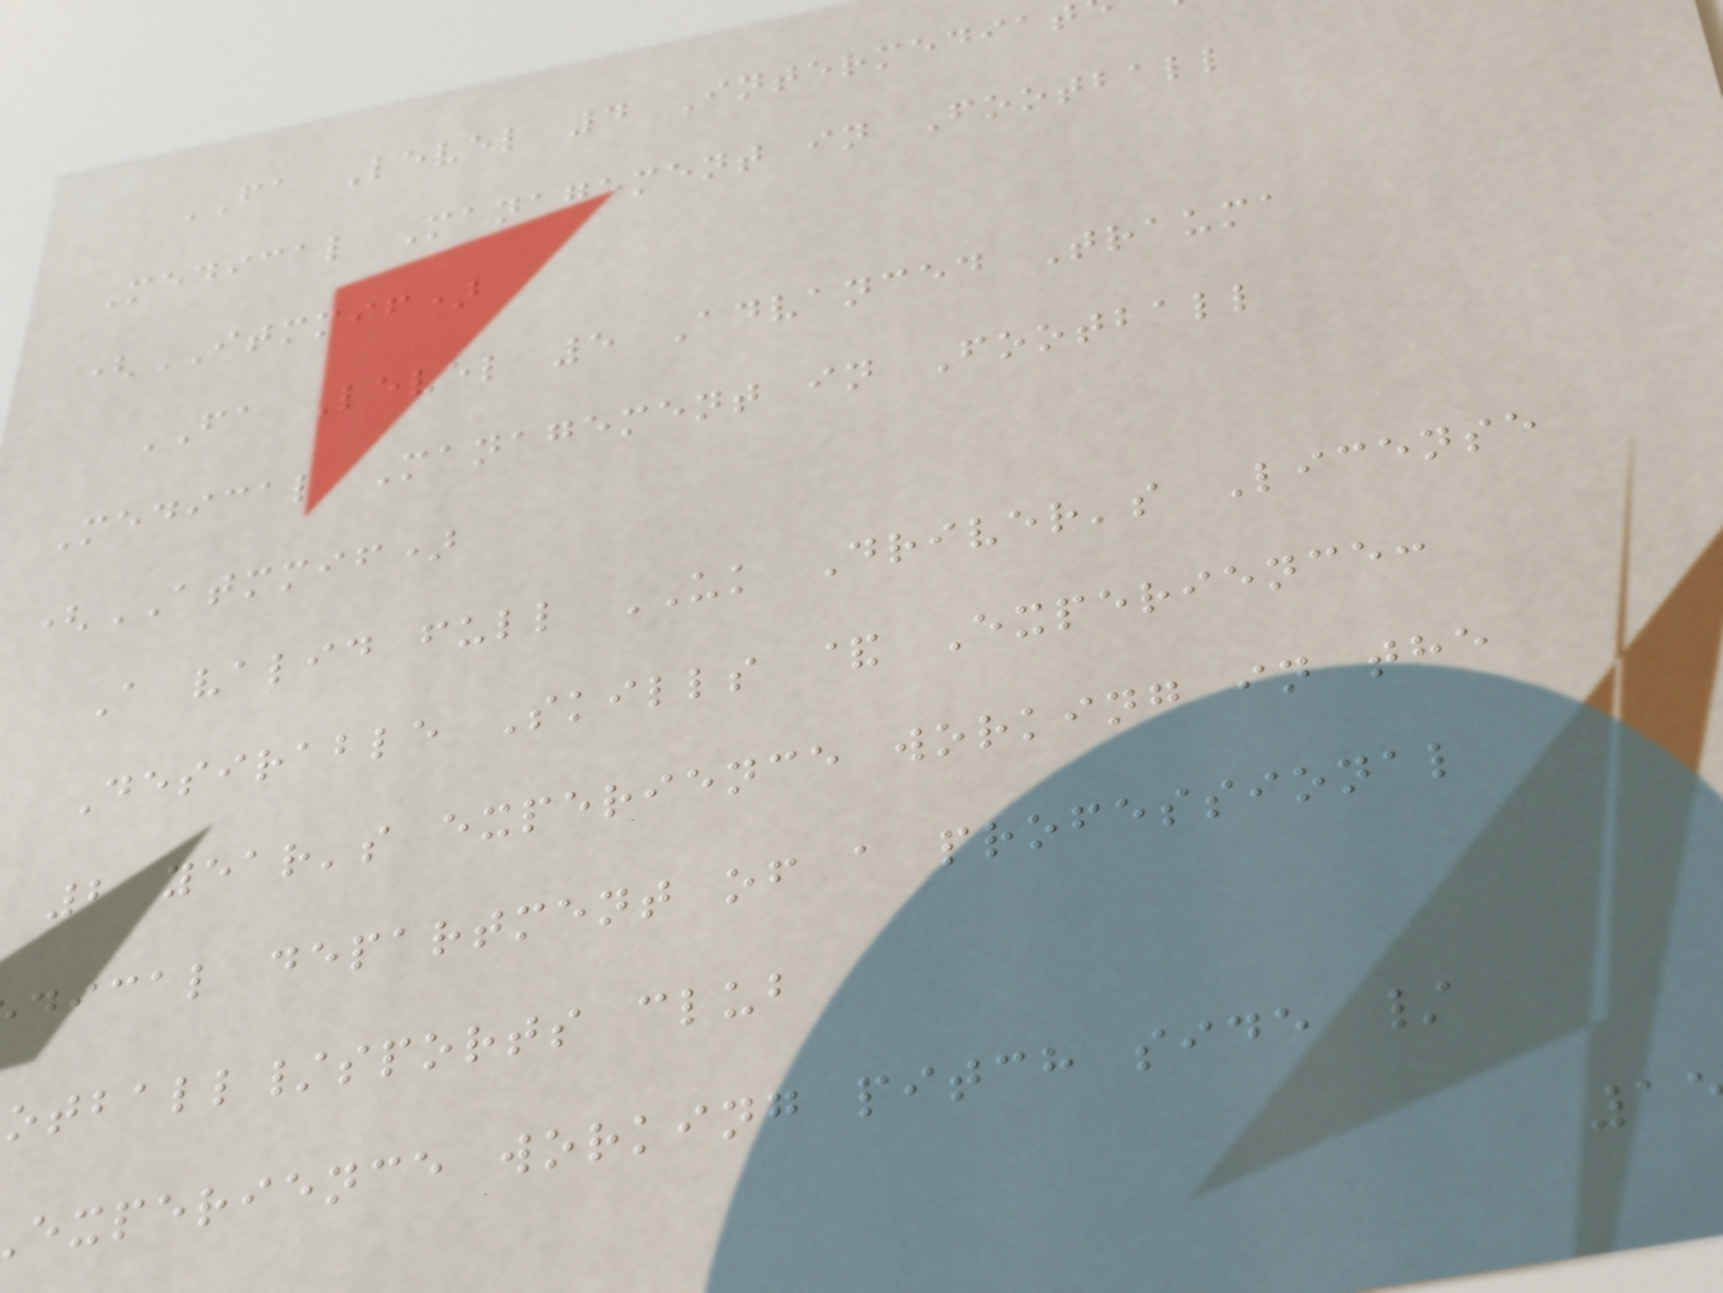FA Level 4 Intermediat
Medical Management in Football
(ITMMIF)
FA Level 5 Advanced Trauma
Medical Management in Football
(ATMMIF)
A valid full UK Driver's License
Desirable Skills & Experience:
2 year's experience working in the
dical department of a professional
otball/sports club
experience working pitch side /
